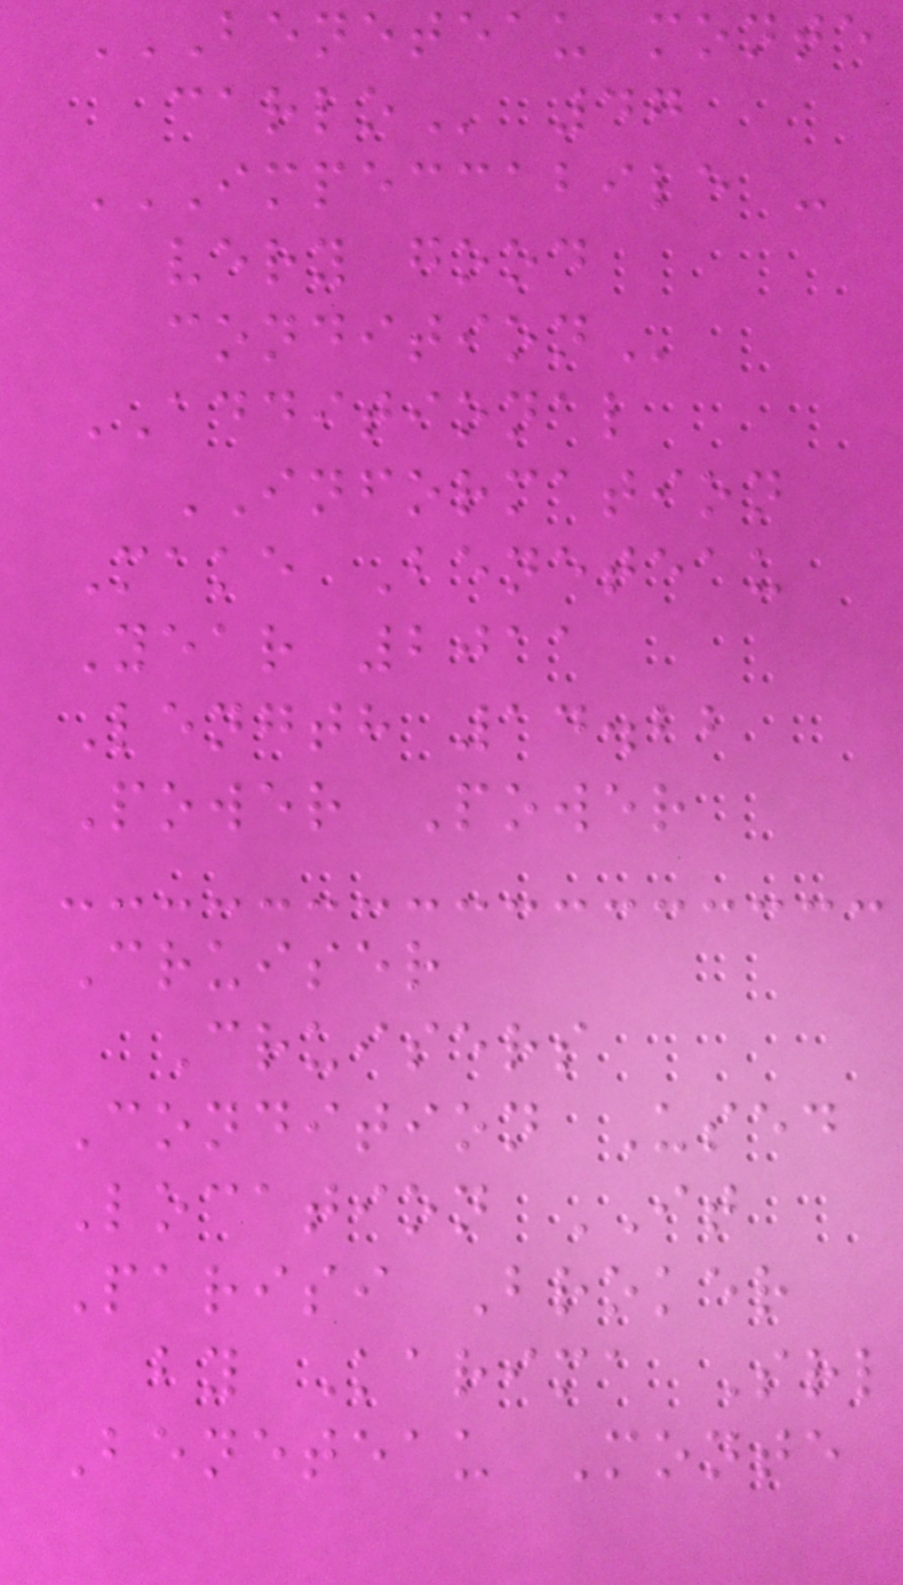BENETEAU MONTE
CARLO 47
IMPECCABILE -
VERY GOOD
CONDITION
ADDITIONAL
INFORMATION
Make Beneteau
Year 2011
Length 14.22
Power Power
Cruiser
Cruisers
Condition Used
Location IT
Parisi Broker
by Karima Srl
Beneteau Monte
